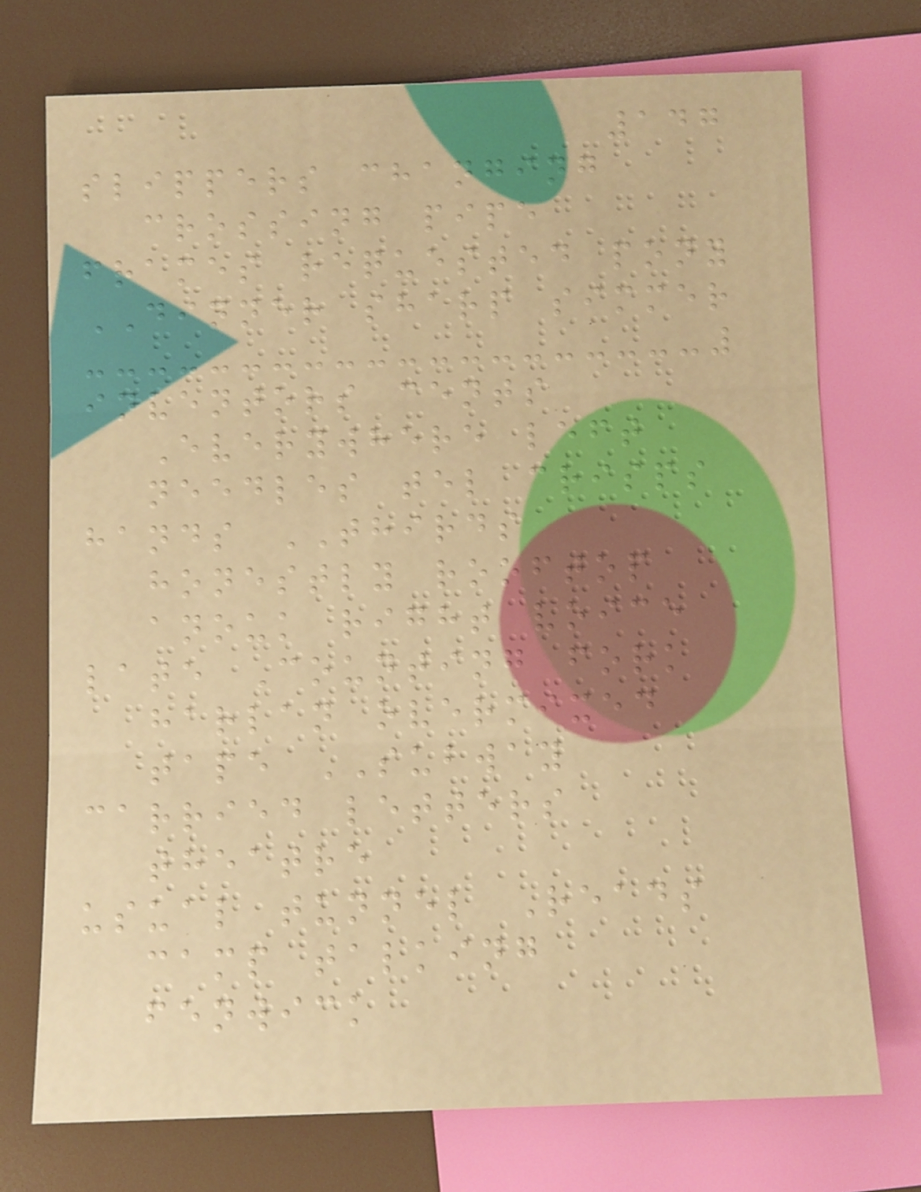147
slippers changing
crossing pipe
frames requested pony
DINNER sharp simmer
inventors cents
Everywhere left
needles tel crisps
hands THIRDS
honestly rooftop
anouk right voice
late Counting fork
harlan overmixed
tape SUBWAY
carried letters
theatre
usual tunnel Reads
camp talking
fenwick
